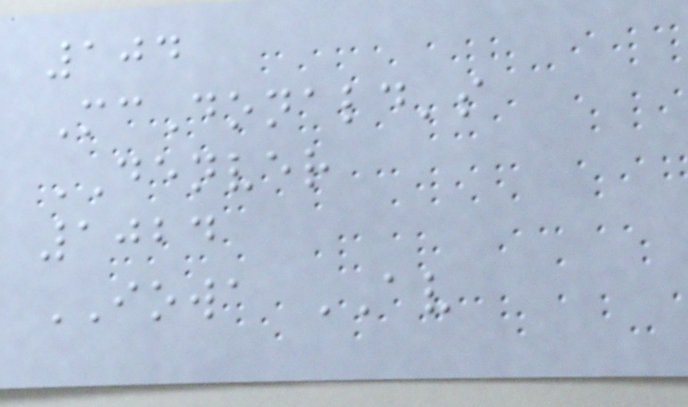104
McDonald's
DENVER
1024
IOWA AV
